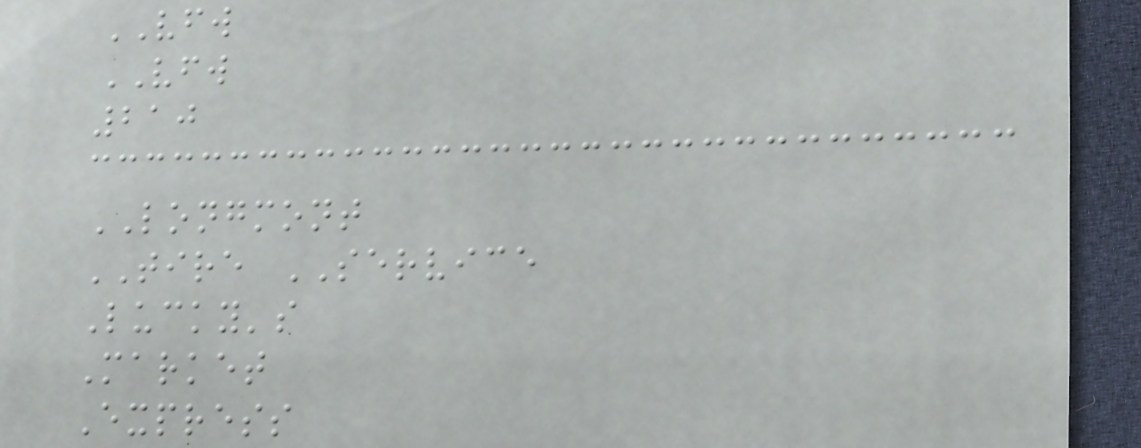VFW
VFW
210
LONGMONT
TIRE SERVICE
Lucky's
Market
Express
